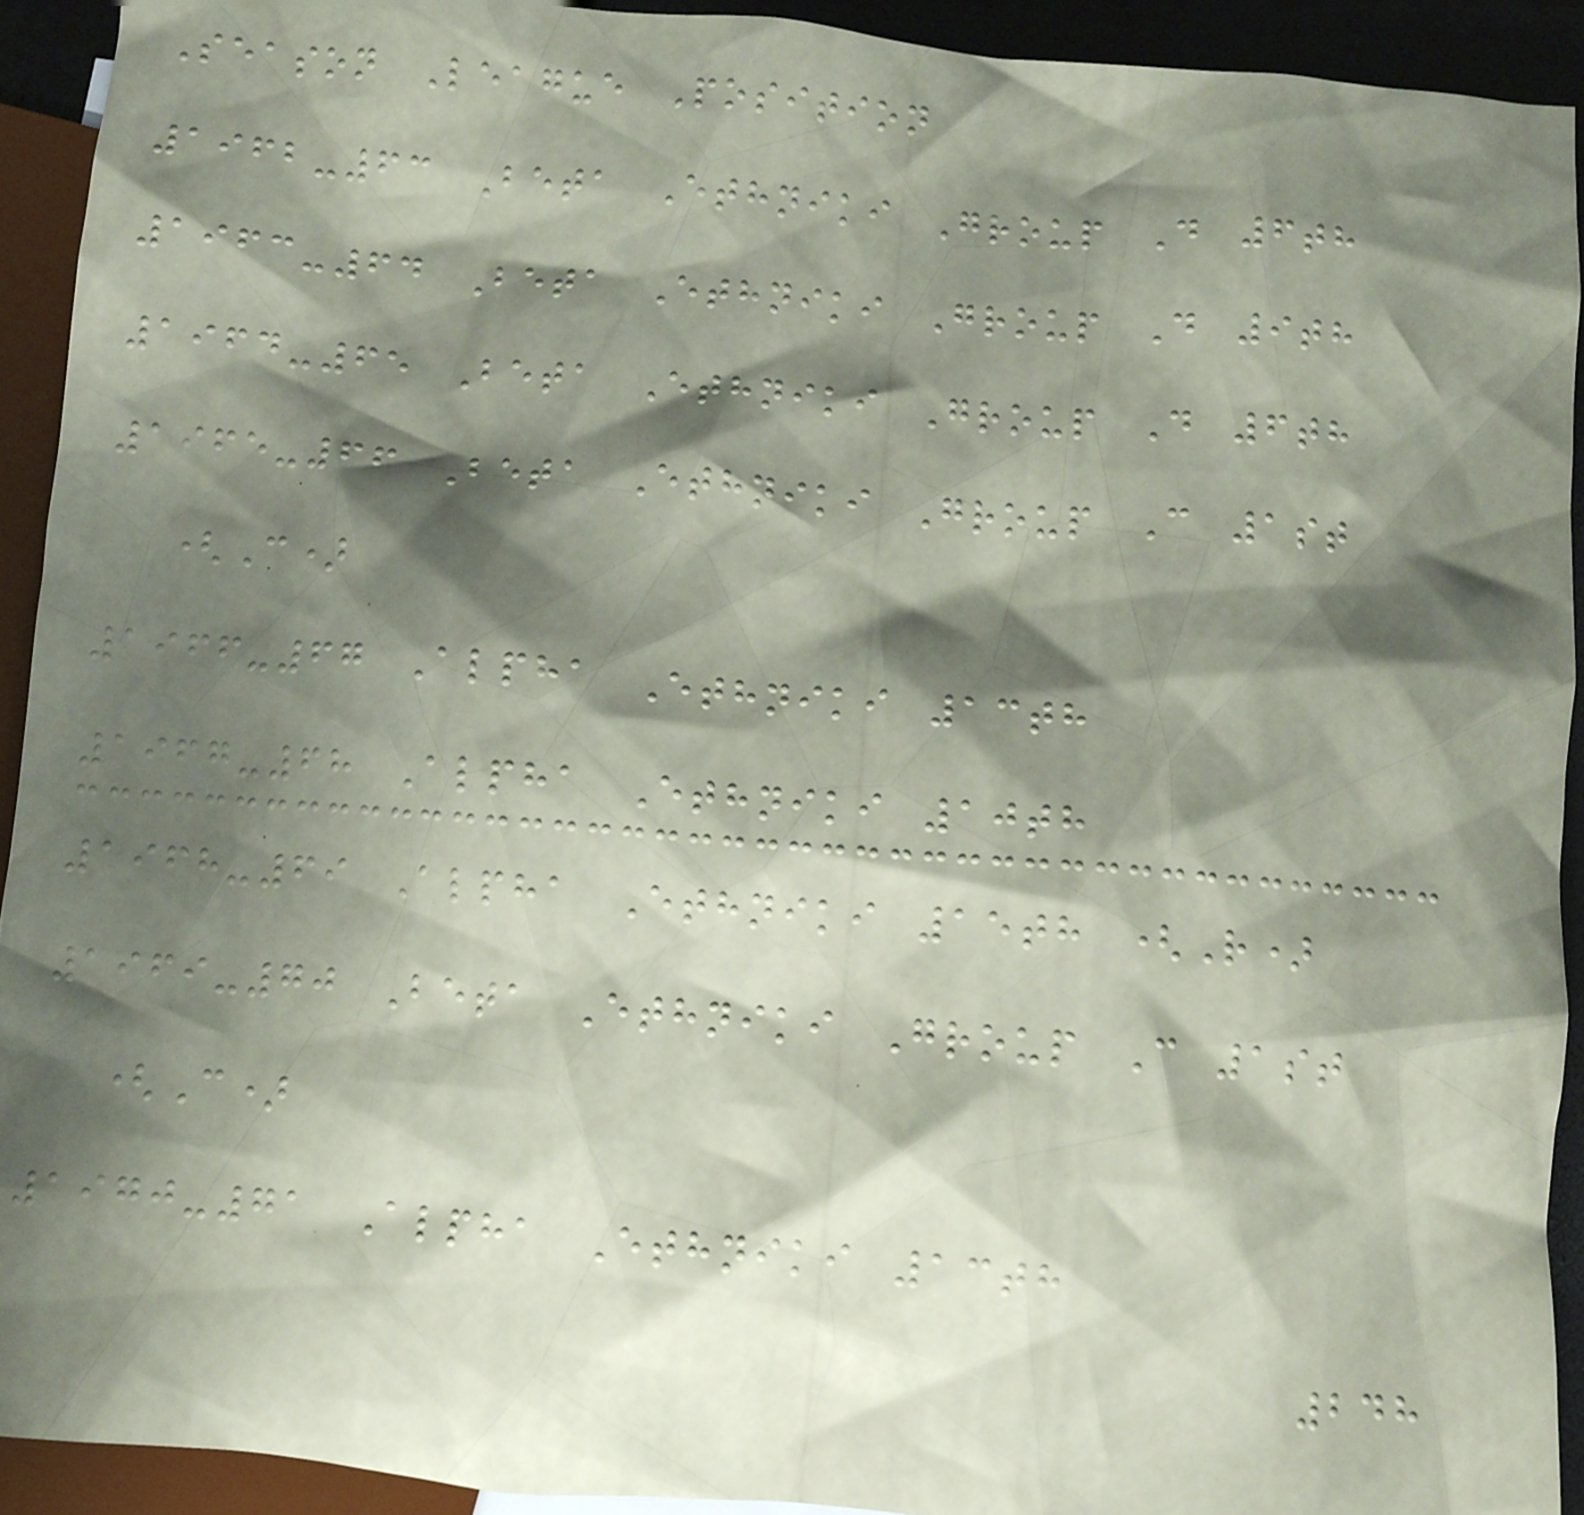Season League Position
1962-63 Beta Ethniki Group D 6th
1963-64 Beta Ethniki Group D 9th
1964-65 Beta Ethniki Group D 6th
1965-66 Beta Ethniki Group C 1st
(C)
1966-67 Alpha Ethniki 13th
1967-68 Alpha Ethniki 10th
1968-69 Alpha Ethniki 15th (R)
1969-70 Beta Ethniki Group C 1st
(C)
1970-71 Alpha Ethniki 13th
248
